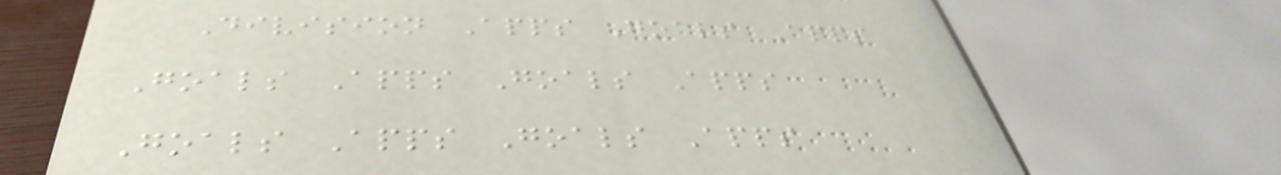Division Apps Goals Apps
Goals Apps Goals Apps
Goals Apps Goals Apps
